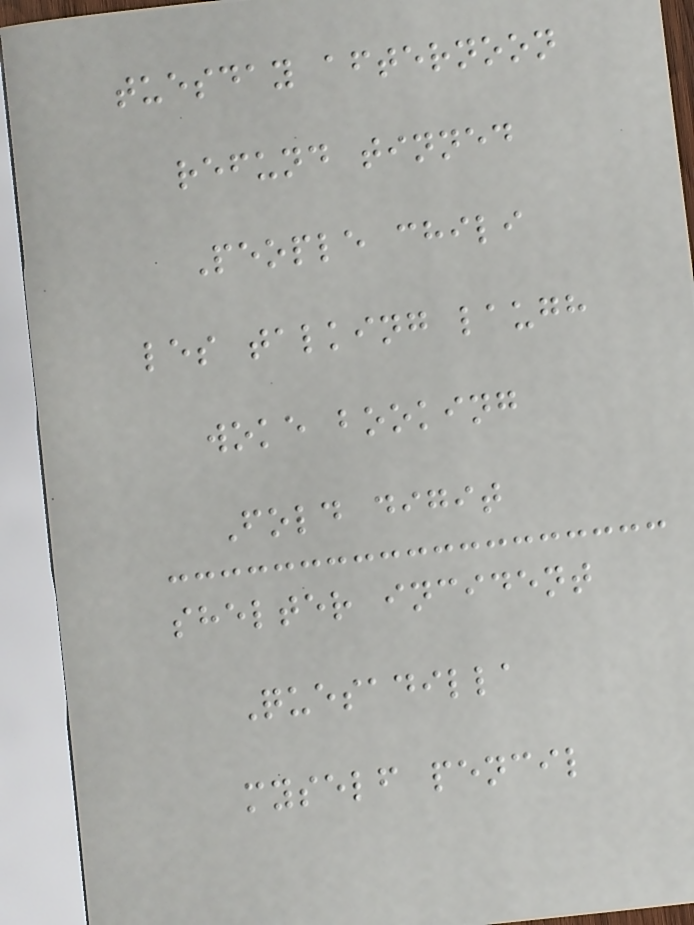tuesday afternoon
refund tinned
People chili
les talking laugh
woke booking
Fold digit
shelter incident
Quesadilla
myself pencil
